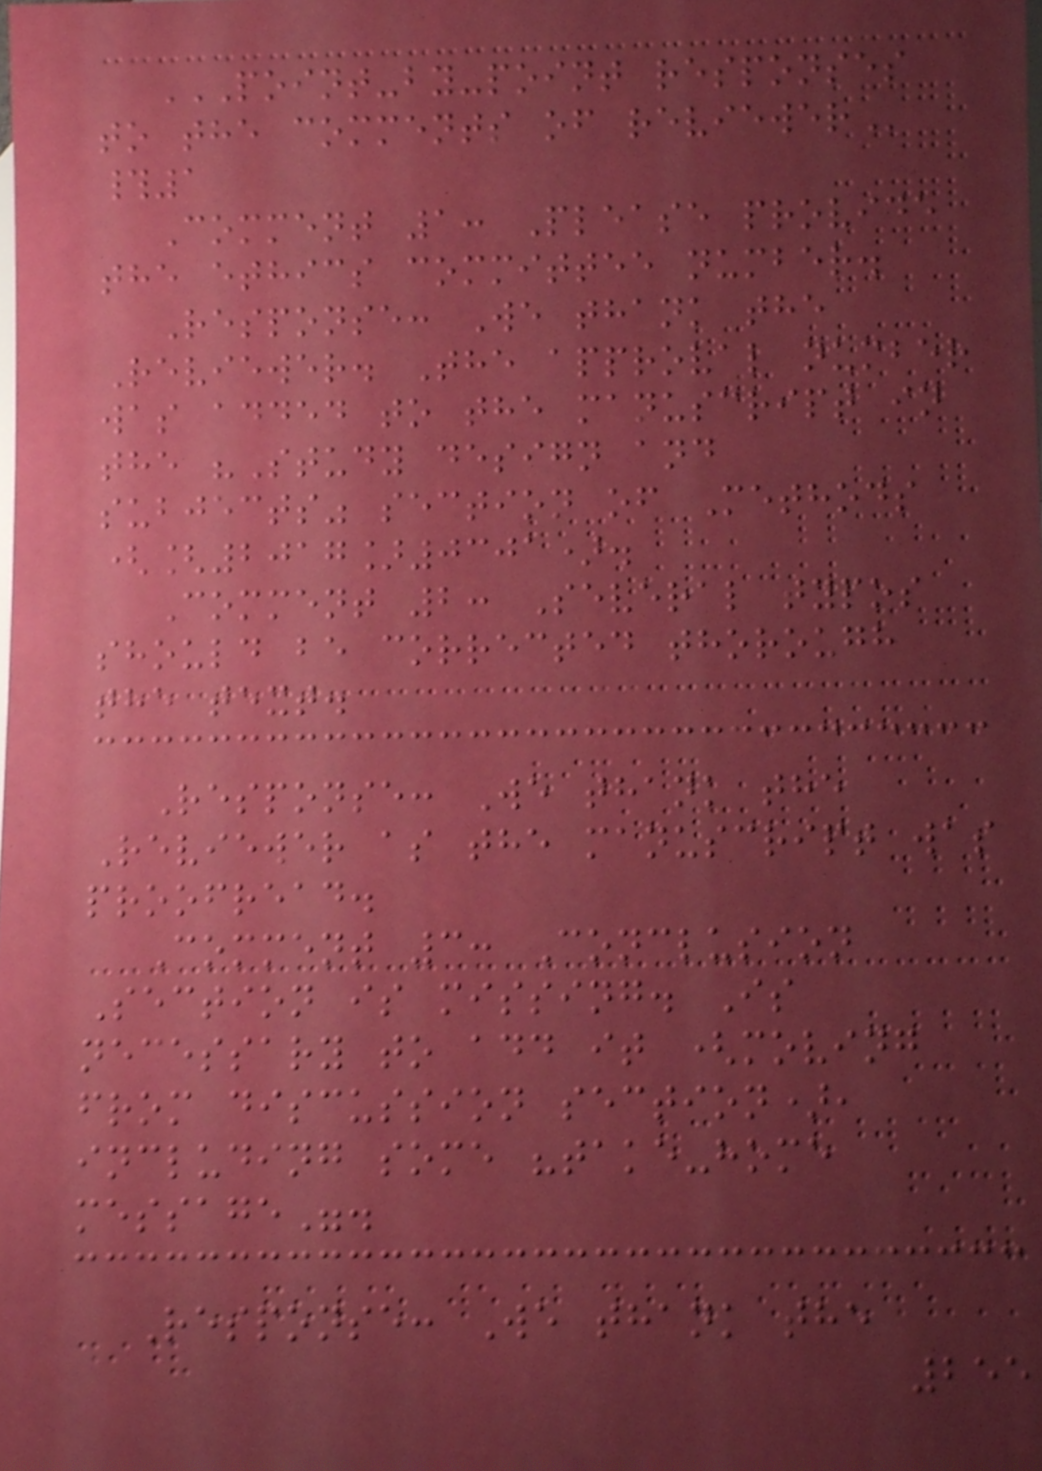POINT-BY-POINT RESPONSES
TO THE COMMENTS OF REVIEWER
#1
Comment 1: Please provide
the ethics committee number.
Response: We thank the
Reviewer. The approval number
was added to the manuscript in
the "Study design and
subjects" section of Methods
([2017]0301).
Comment 2: Several typos
should be corrected thorough
the text.
Response: We thank the
Reviewer as the manuscript was
proofread.
Comment 3: Conclusion
Section is missing. Is
necessary to add it (moving
from discussion section),
including some "take-home
message".
Response: We thank the
255
